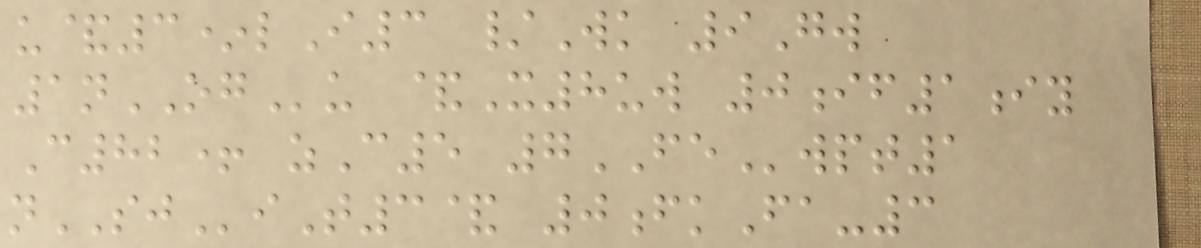u&3*lI3 /Wk 9Gw
1nOGu &X8uw 0if1iy
C82+ zC5 7FEwpt1
nSJiT3& 0fkFa-3
